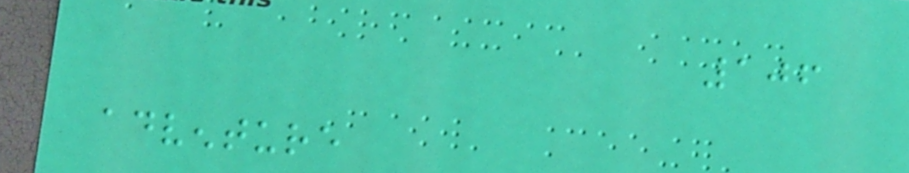106
adventure
